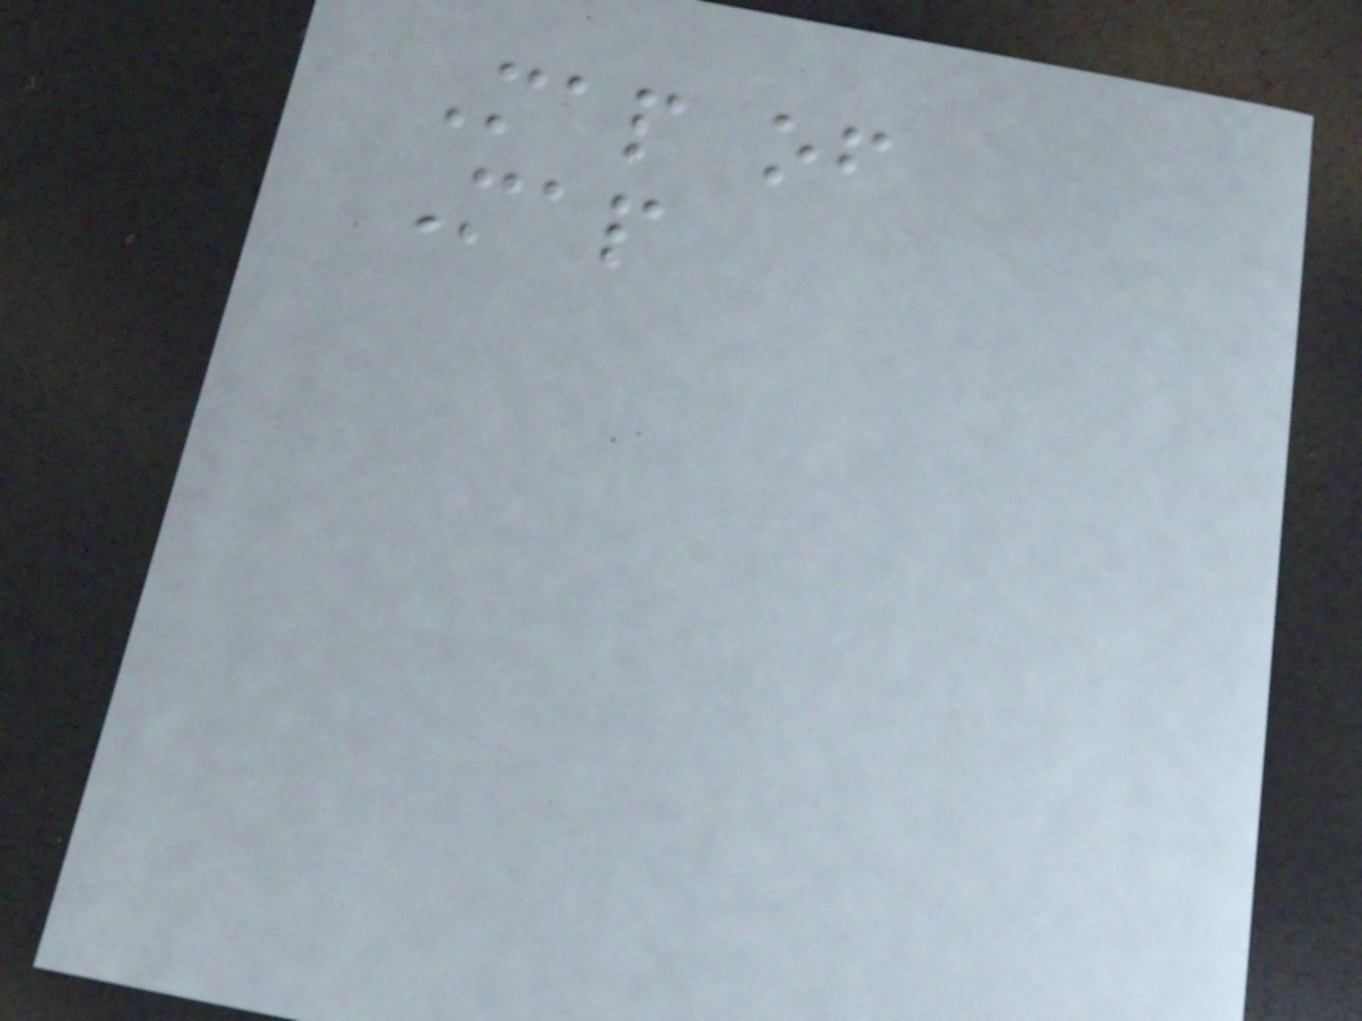Map of
Map
